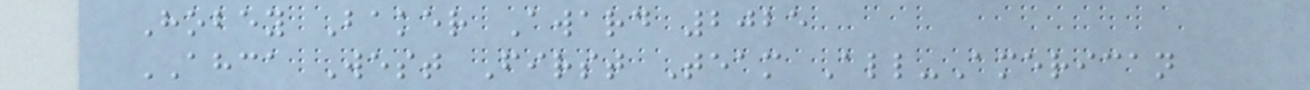Hobey Baker Award 2025
AHCA West First Team All-American
